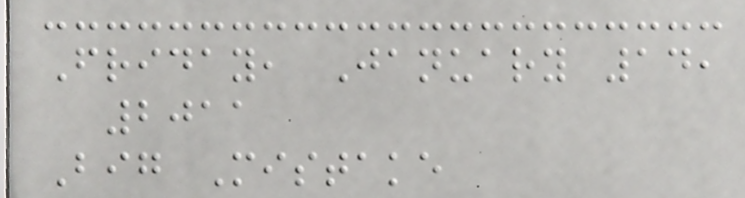Friday, January 14,
2011
Big Mistake
